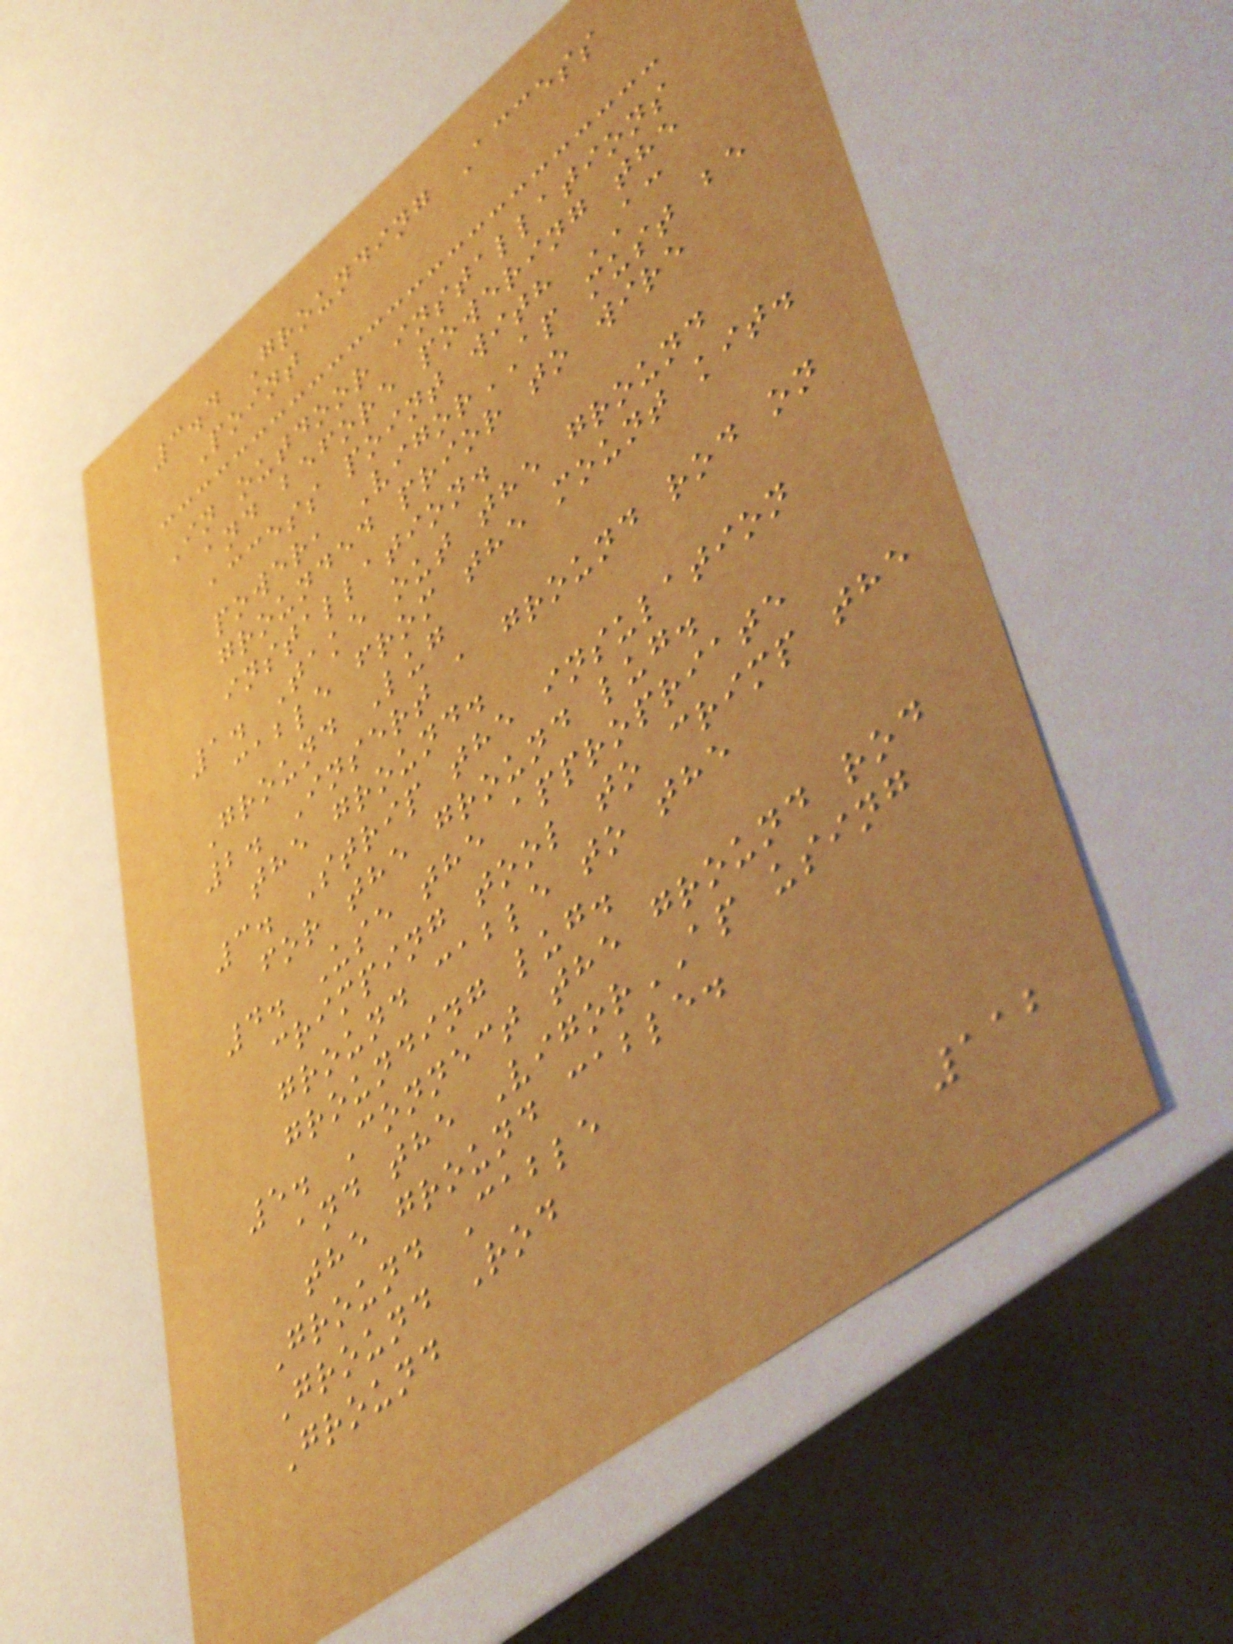3.4 Grounding Access
Point
In outdoor installations
and before powering the
access point with AC
power, VigorAP must be
grounded prior to wire
installation.
1. Take out the ground
cable from the mount kit.
Ground Lug
2. Insert a ground rod on
the ground.
3. Strip the insulation
for the ground lug.
4. Use the appropriate
crimping tool to crimp the
ground cable to the
grounding lug.
5. Connect the ground rod
and the VigorAP using
the ground cable.
Ground Cable
Ground Rod
Ground
112
